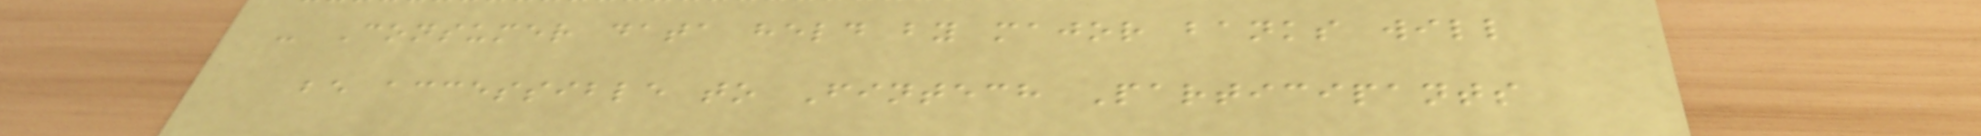- Consumer data held by major banks will
be accessible to Fintech Participants
